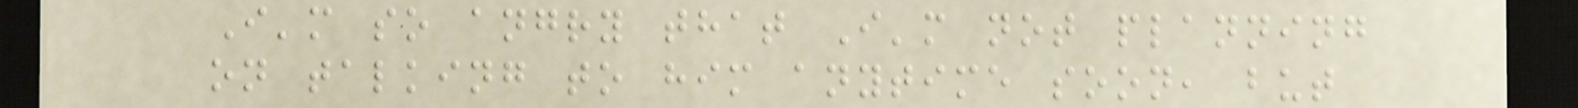I'm so angry that I'm not planning
on talking to him anytime soon, but
